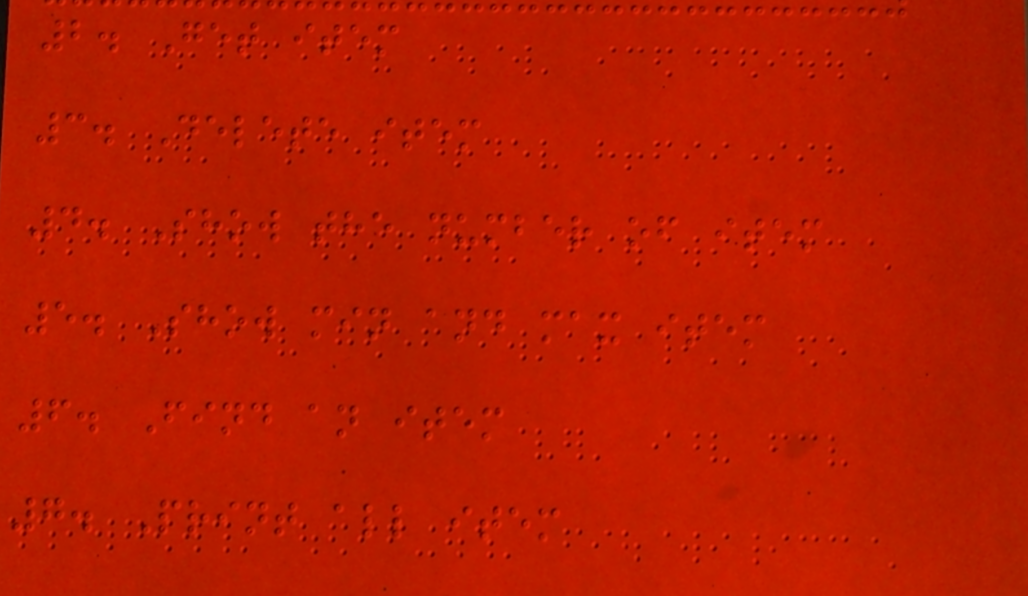2. Get item
3. Delete item
4. Show the number of item
5. Show min and max item
6. Find an item
7. Print all item
